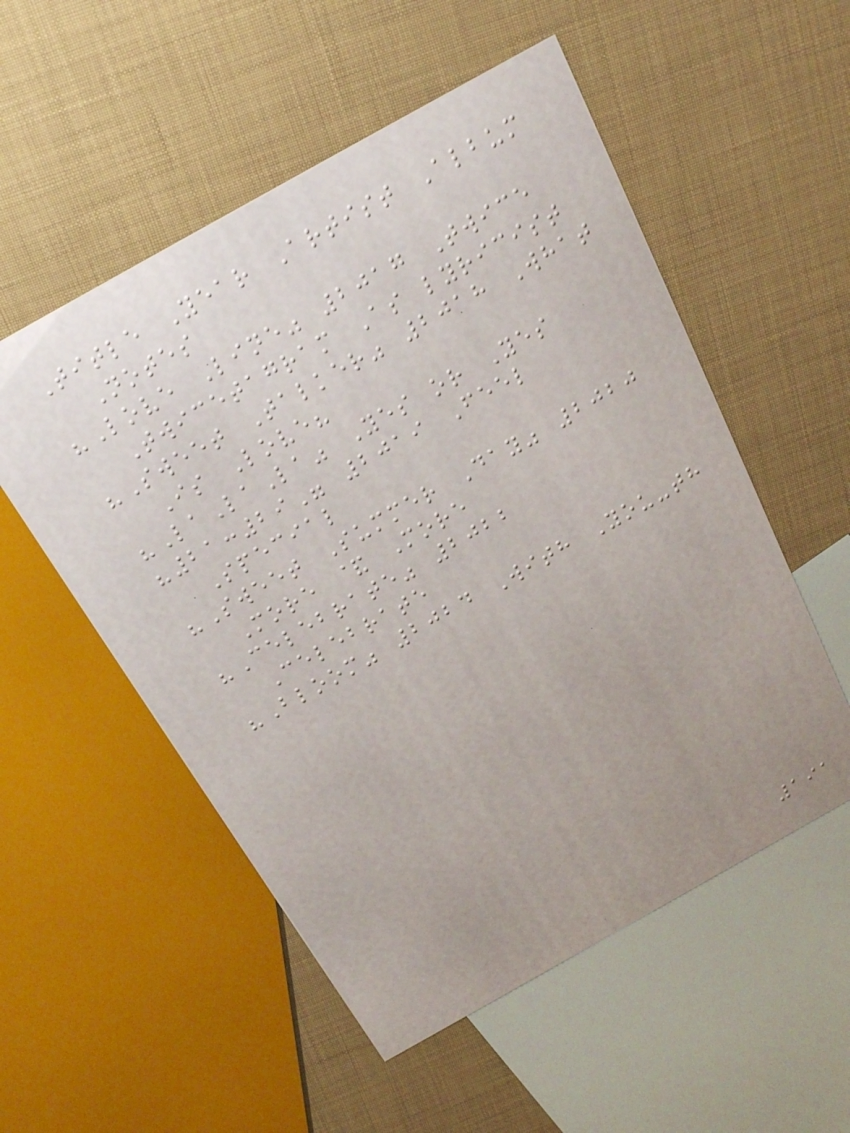Title Year Artist Album
Notes
"Love Line" 2017 Twice
Twicetagram As lyricist
"Sweet Talker" 2018 What
Is Love?
"LaLaLa" Yes or Yes
"21:29" 2019 Feel
Special
"Sweet Summer Day" 2020
More & More
"Celebrate" 2022
Celebrate
"Bloom" 2024 With You-th
191
